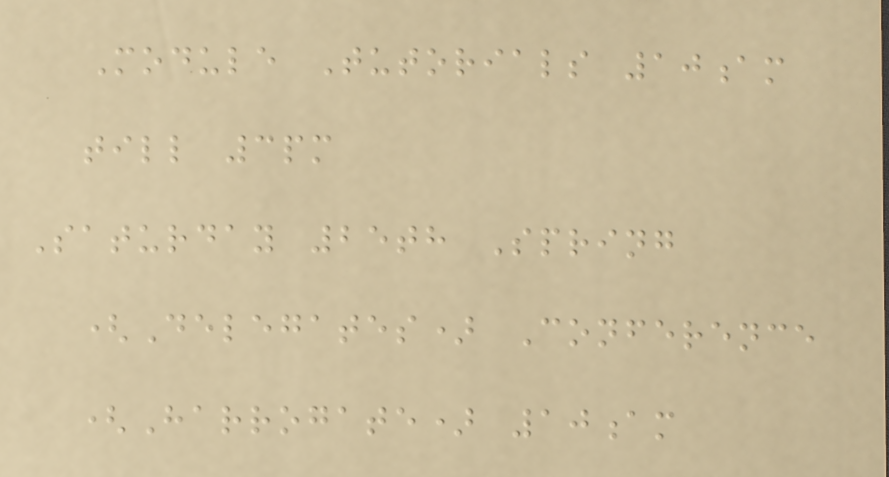Module Tutorials 10am
till 3pm
Saturday 25th Spring
(Delegates) Conference
(Harrogate) 10am
